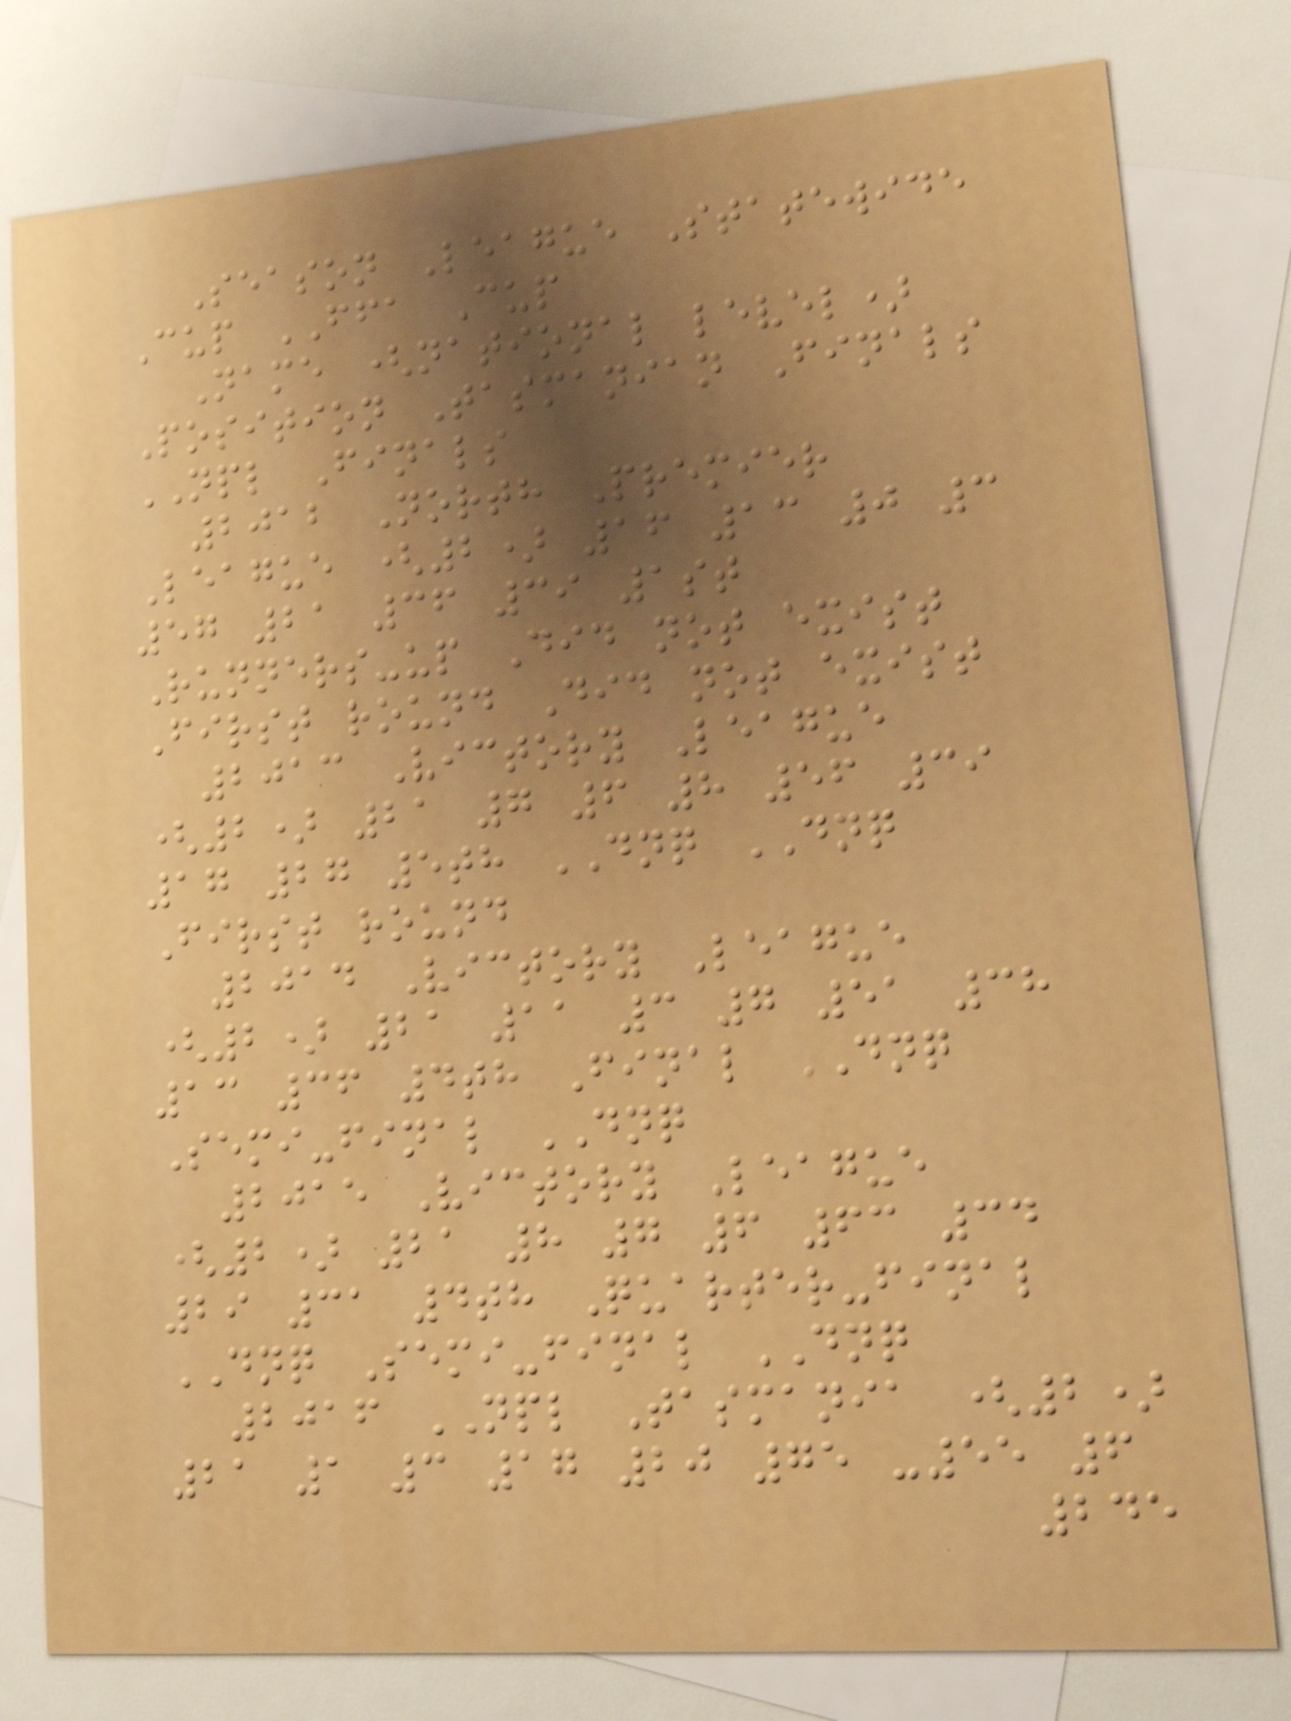Season League Statewide
Cup FFA Cup
Name (national level)
Position Tasmanian Finals
NPL Finals
2012 North Premier
League (2) 16 13 0 3
57 21 36 39 1st
Runners-up Did not exist
First round Did not exist
2013 Victory League
(2) 21 7 6 8 56 39
17 27 5th DNQ DNQ
First round
2014 Victory League
(2) 21 11 3 7 51 38
13 36 4th Final DNQ
Semi-final DNQ
2015 Victory League
(2) 21 8 7 6 63 34
29 31 4th Quarter-final
DNQ Semi-final DNQ
2016 NPL Tasmania (2)
21 1 3 17 20 75 -55 6
245
